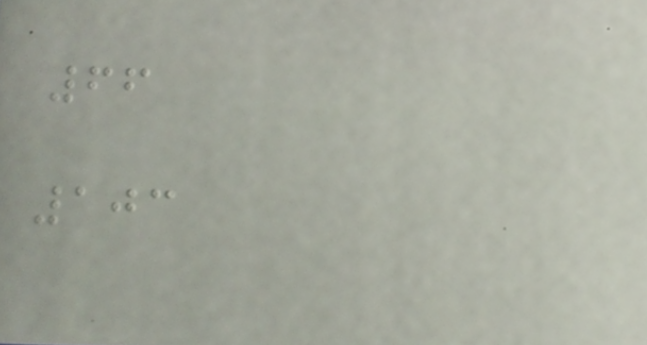66
103
